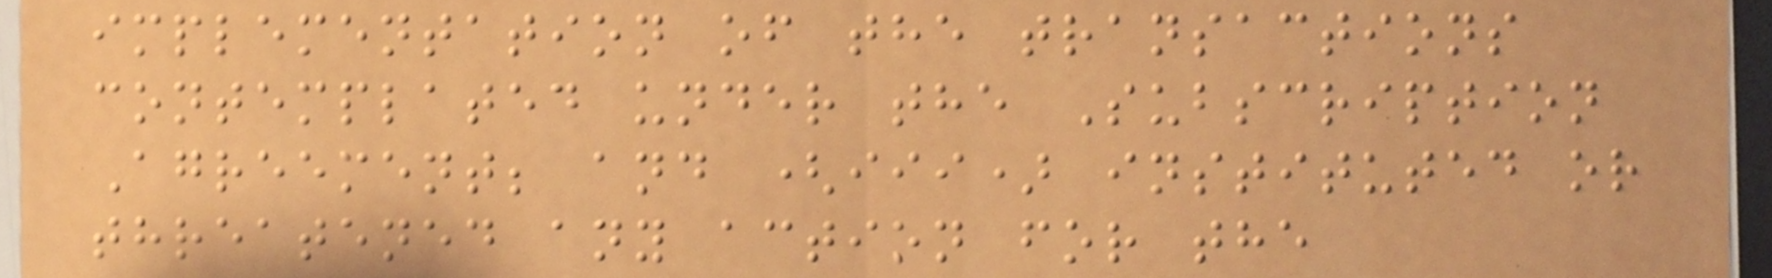implementation of the transactions
contemplated under the Subscription
Agreement; and (iii) instituted or
threatened any action for the
